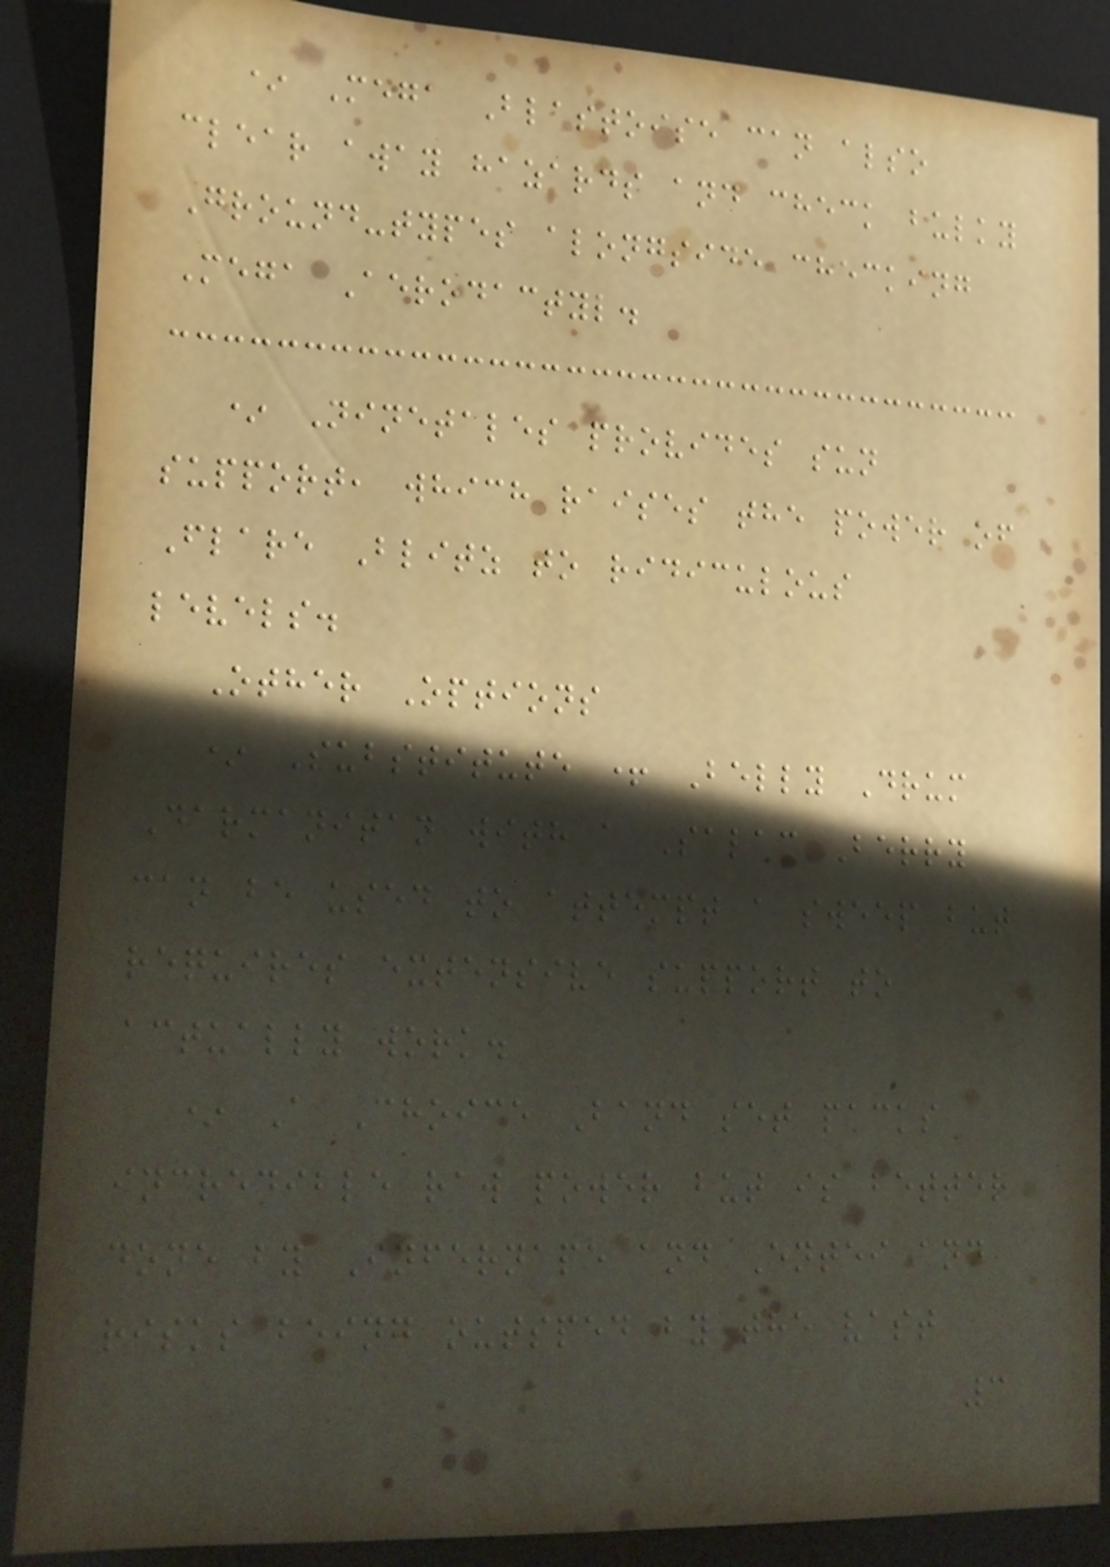* Mega Blastoise can also
clear away hazards and check bulky
Ground-types alongside checking
Mega Aerodactyl.
* Ninetales provides sun
support, which raises the power of
Flare Blitz to ridiculous
levels.
Other Options
* Substitute + Belly Drum
Darmanitan with a Salac Berry
can be used to attempt a sweep but
requires extensive support to
actually work.
* A Choice Band set packs
incredible raw power but is better
done by Infernape and Entei and
risks being outsped by the vast
3
